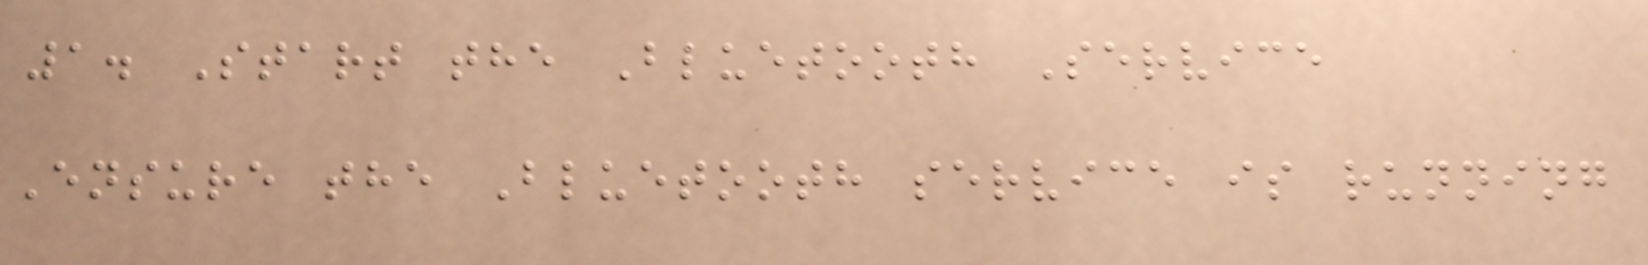1. Start the Bluetooth Service
Ensure the Bluetooth service is running
